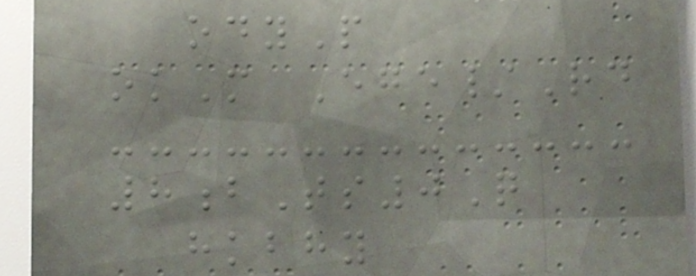odyP
okM Ege/Rd
8bTs0Q
hkbhy
